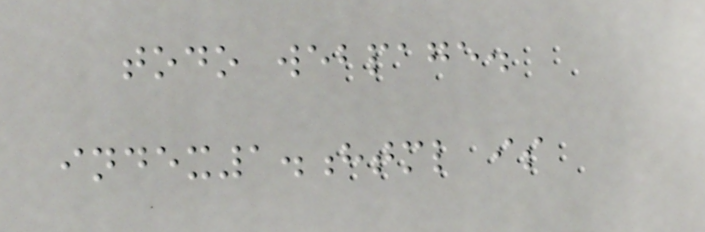todo webpage.
index1.html is
